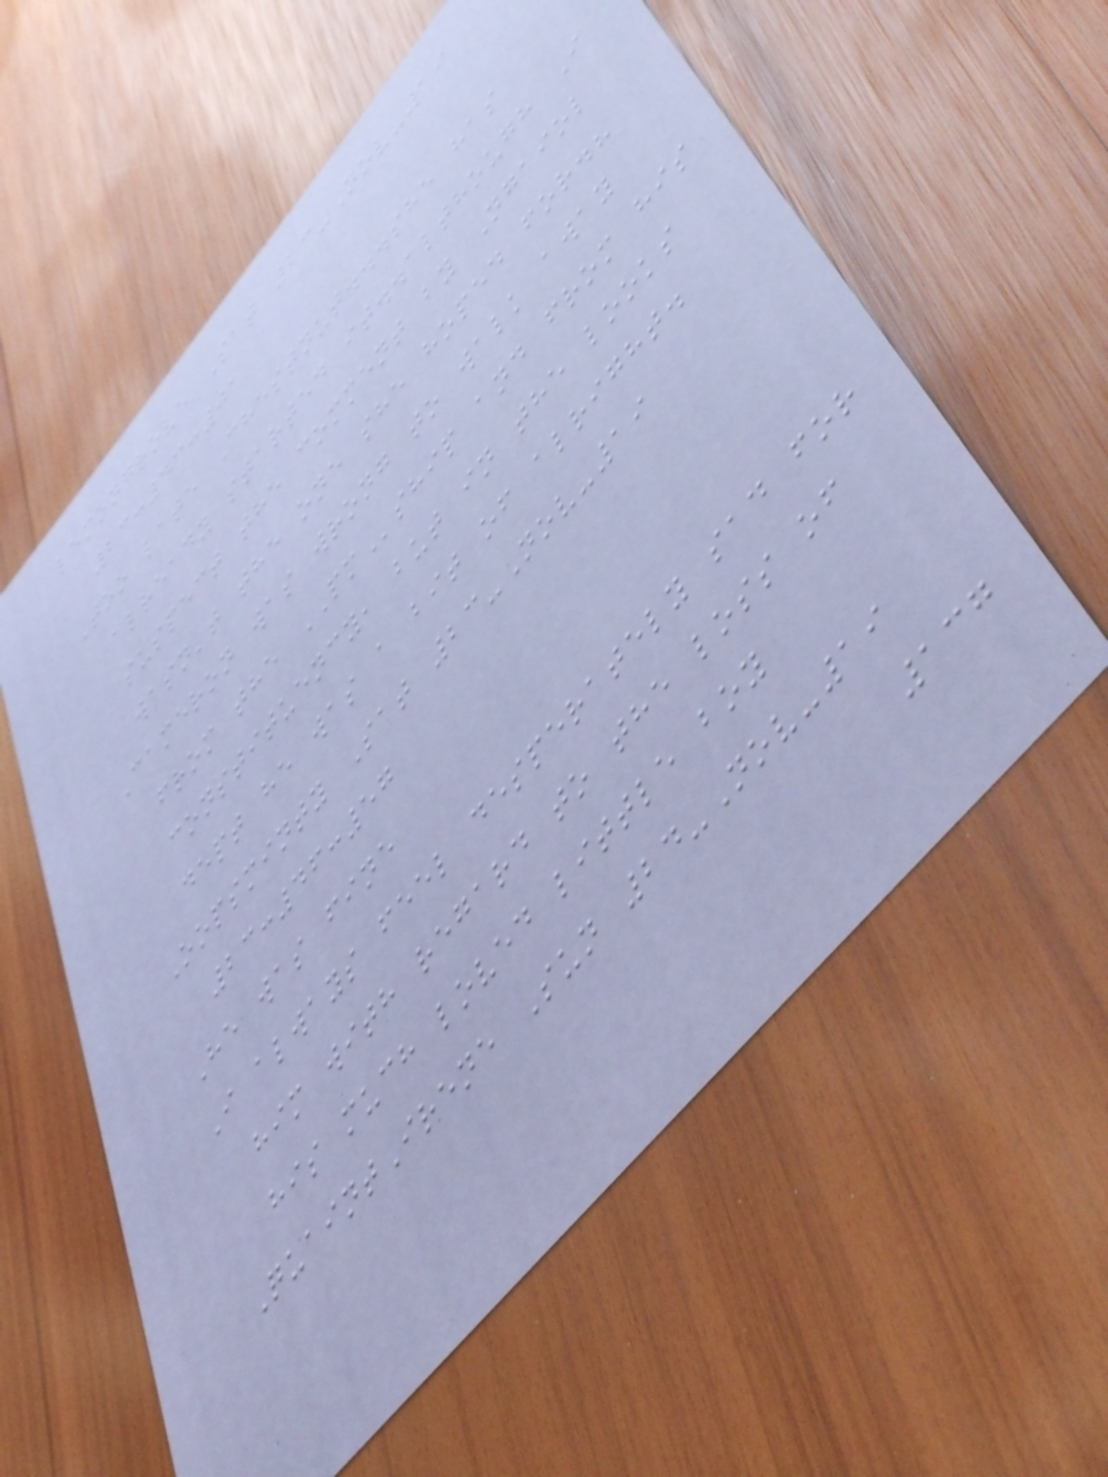lemongrove Sat 23-Nov-19
23:43:01
Too late Chestnut...she has
already started it..although I
suspect the comment by Ngaiol
wasn't the one she hoped for.?
Cameron was wrong to walk away
from the PMship and from his
constituency, but in the looks
dept he was a bit of alright.
Oopsminty Sat 23-Nov-19
23:46:57
He was fine
I always feel desperately sad for
him with regard to the loss of
his much loved little boy
QuaintIrene Sun 24-Nov-19
137
